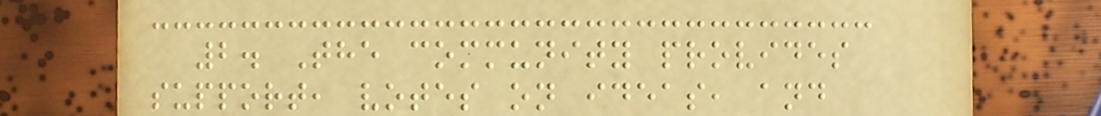2. The community provides
support, votes on ideas, and
